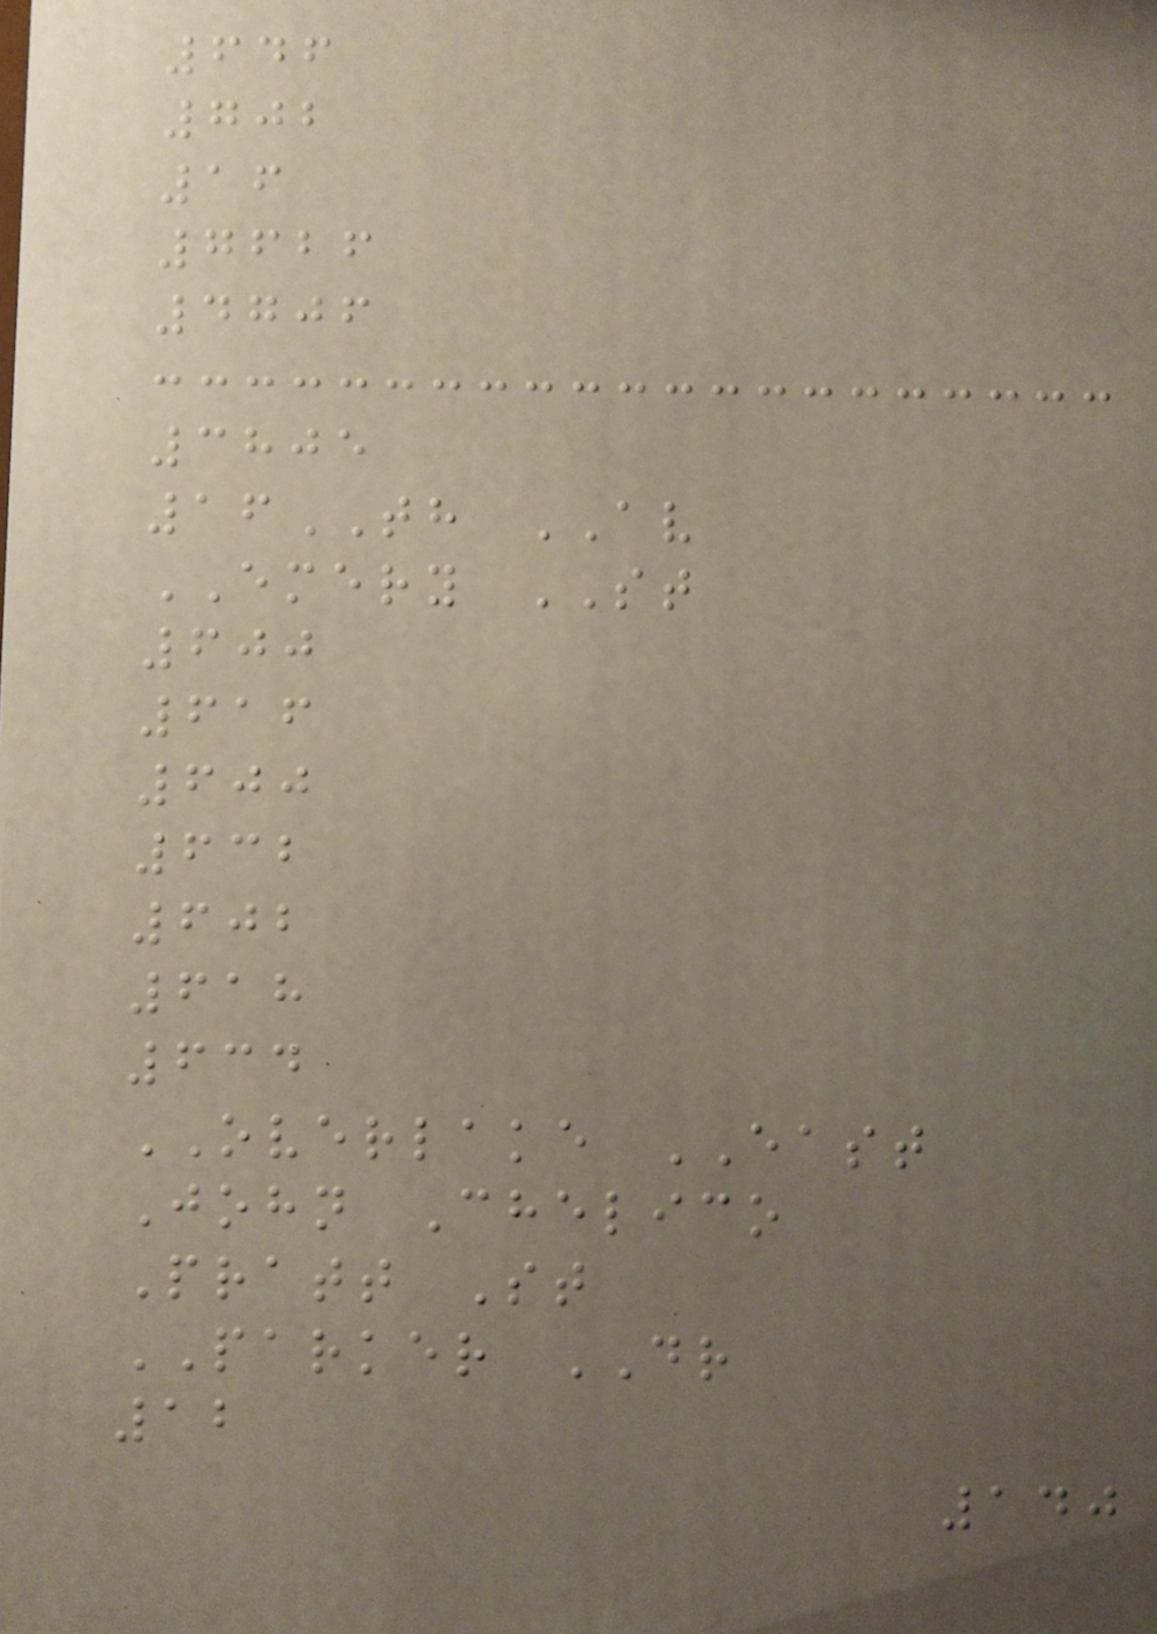646
702
16
7626
4706
3805
16TH AV
EMERY ST
600
616
600
632
602
618
634
OVERLAKE EAST
John Chelico
Pratt St
PARKER DR
12
140
